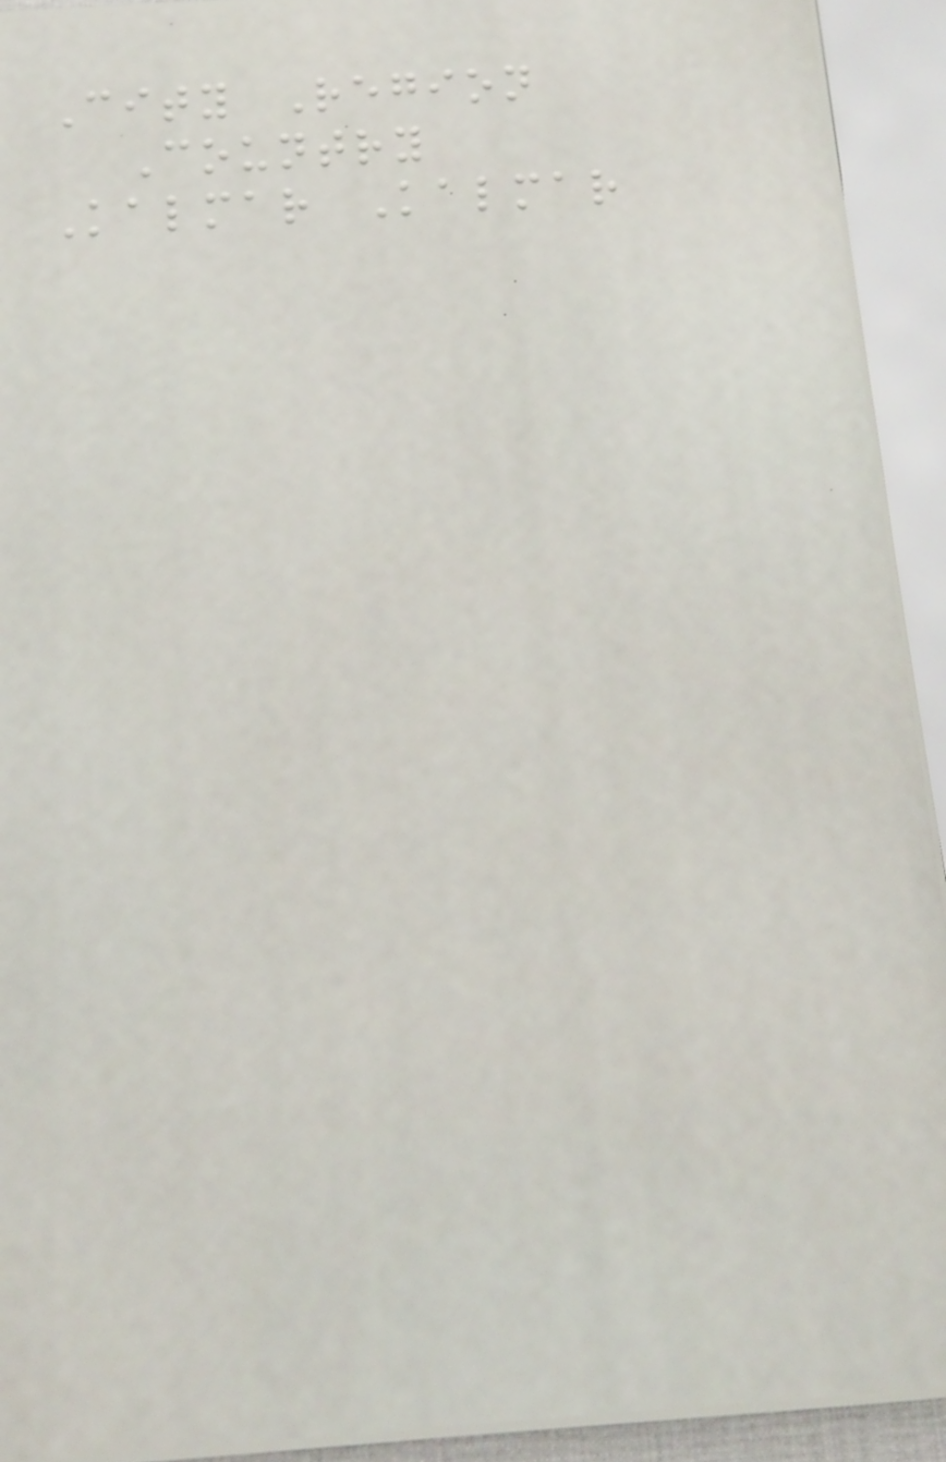City Region
Country
Kalmar Kalmar
